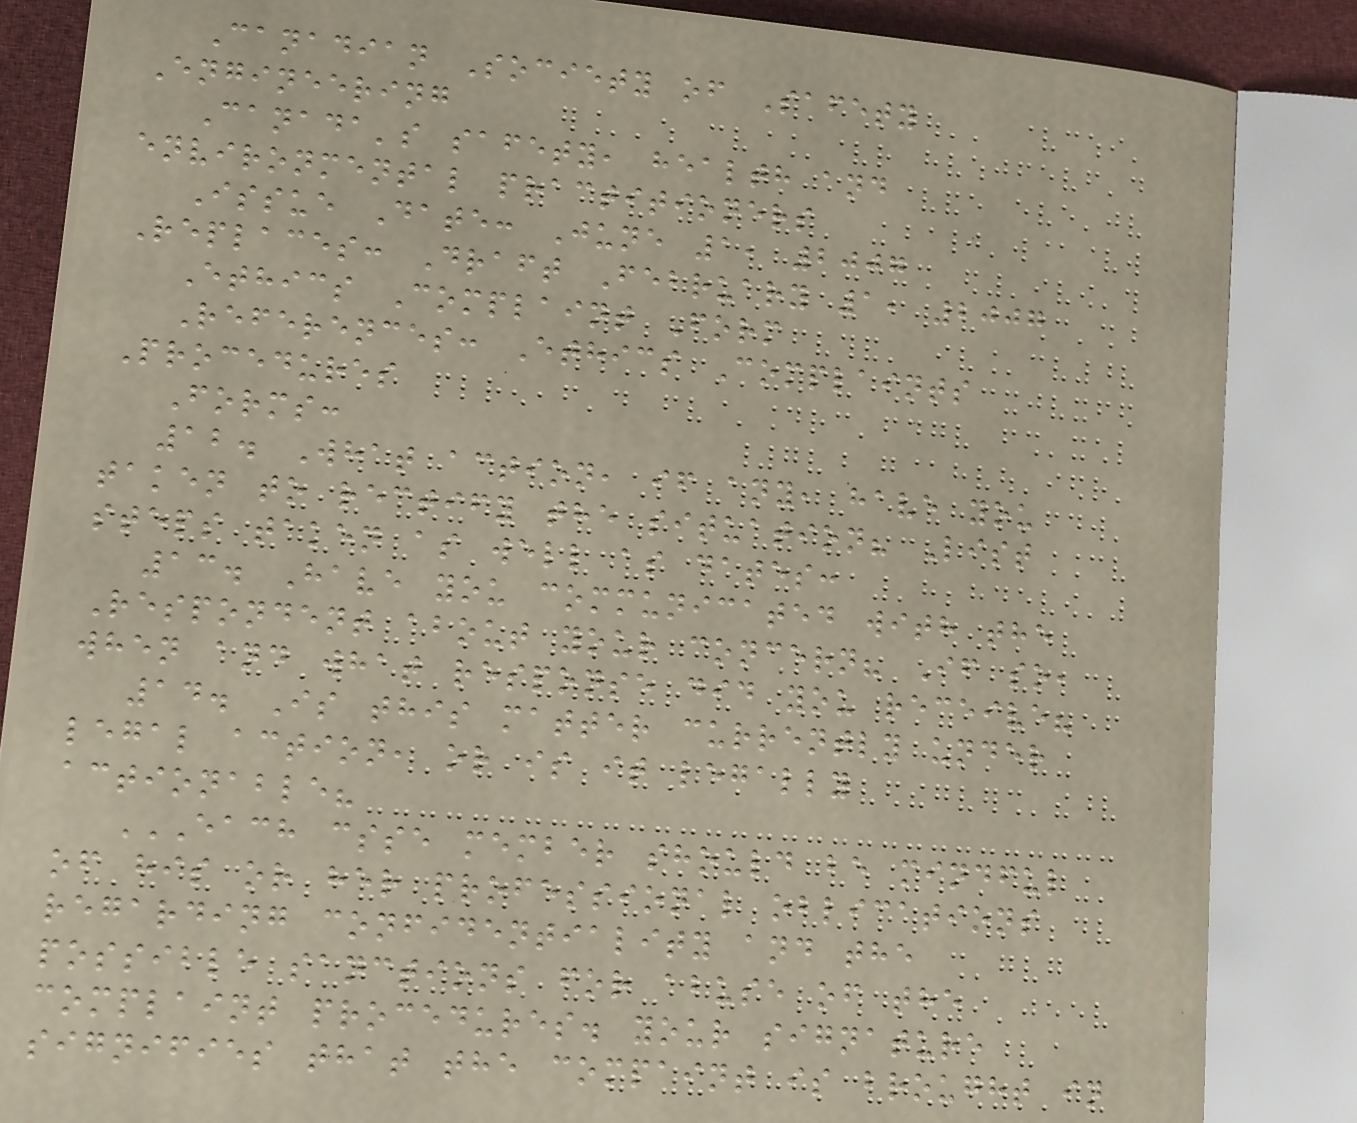Canadian Society of Safety
Engineering
Canada's safety, health and
environmental practitioners
Issue Date: June 1, 2007
Replaces: Draft February 1, 2007
Ethics Complaint Form
References: Ethics Complaints
Procedures
Forms:
12. What action, if any, have you
taken to rectify the situation? List
steps taken as well as dates:
13. Have you communicated with the
Respondent about your concern? If so,
when and what response did you receive?
14. Is this matter currently under
legal action, or is it legally
actionable?
EACH CSSE MEMBER SHOULD BE MINDFUL
OF HIS OR HER PROFESSIONAL OBLICATIONS
REGARDING CONFIDENTIALITY AND THE
POSSIBLE SANCTIONS FOR ABUSE OF THE
COMPLAINT PROCEDURES. YOUR SIGNATURE
SIGNIFIES THAT THE COMPAINT IS BROUGHT IN
